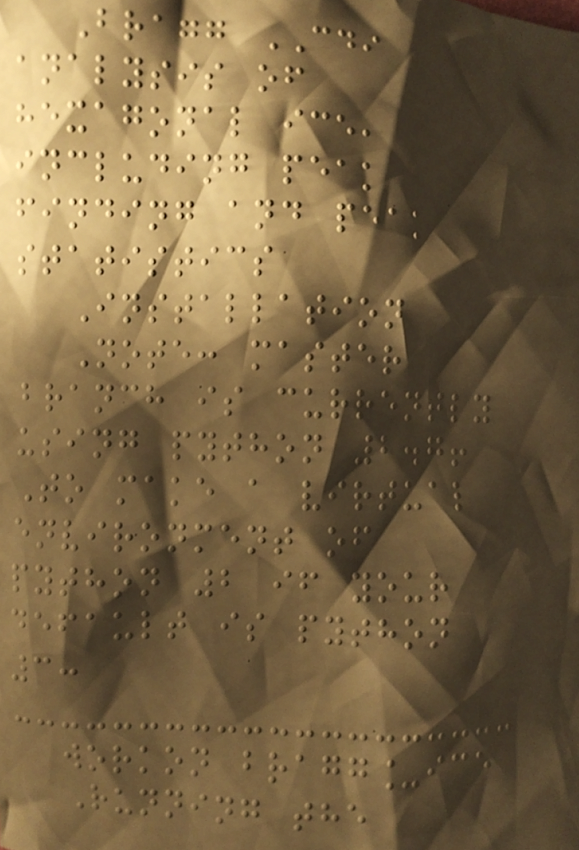Bragg CDI
analysis of
hexagonal ice,
including peak
finding and peak
statistics
Installation
Note: master
branch is currently
using python 2.7!
To make a virtual
environment of
python 2 if your
default is python
3:
workon bragg_ice
Running the
